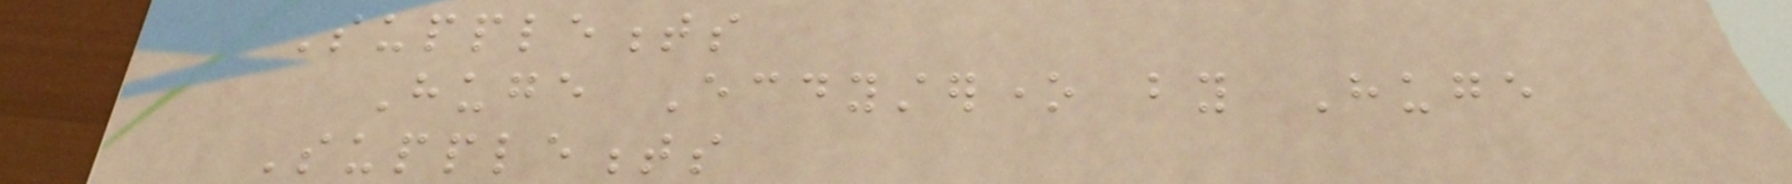Supplements
Huge Ecdysterone by Huge
Supplements
